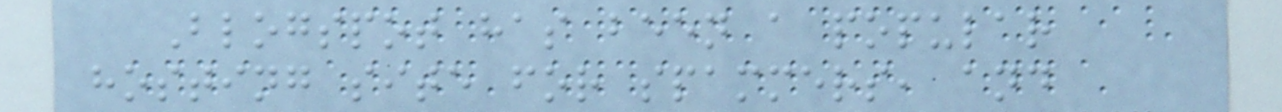Blogspot has been a popular
hosting site for spammers, and
